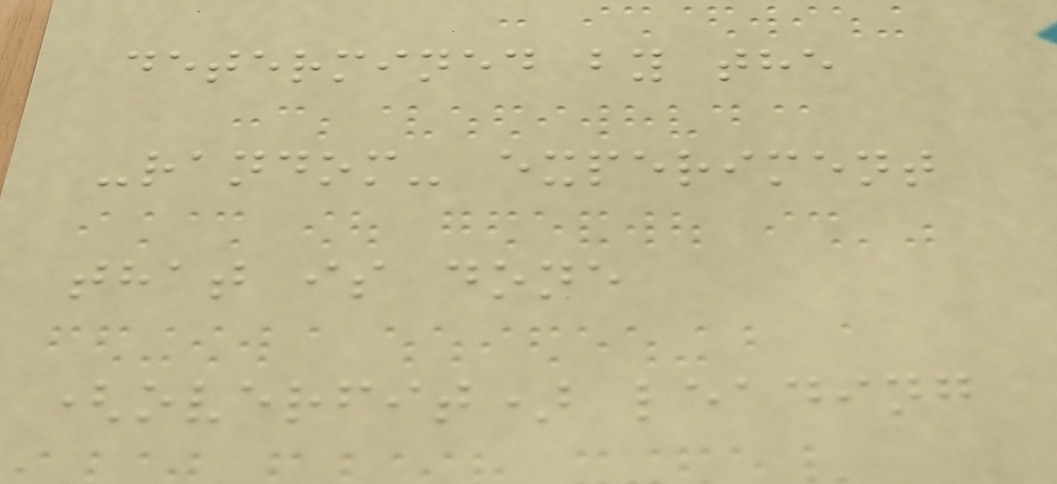determined by the
-random- experiment
that is done
(overfit) leading
